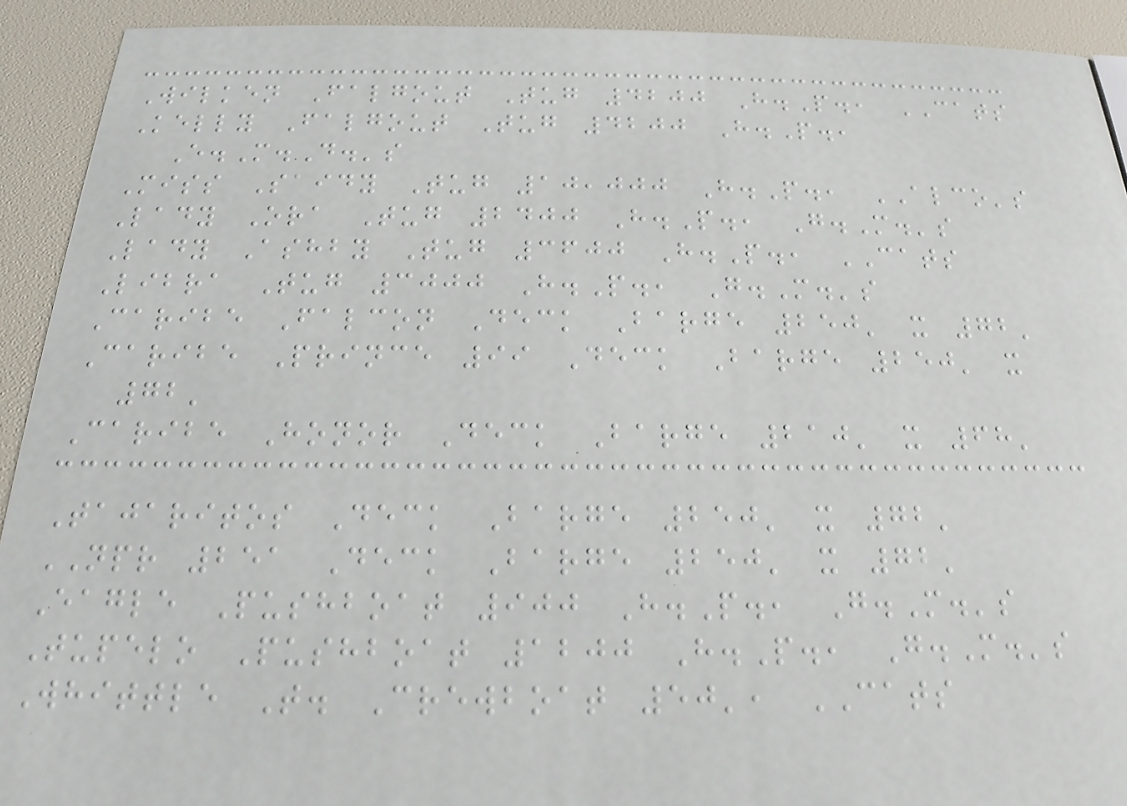Wilken Falgout Tug 4200 H.P., CATS
Kelly Falgout Tug 4200 H.P.,
E.M.D.'s
Miss Saidy Tug 10,000 H.P., ALCO's
Lady Ora Tug 2400 H.P., G.M.'s
Lady Ashby Tug 3600 H.P., CATS
Libra Tug 3000 H.P., G.M.'s
Caribe Falcon Deck Barge 250' x 72'
Caribe Prince 99 Deck Barge 250' x
72'
Caribe Honor Deck Barge 210' x 68'
Tajaritos Deck Barge 250' x 72'
NPR 251 Deck Barge 250' x 72'
Eagle Pushboat 900 H.P., G.M.'s
Tupelo Pushboat 1200 H.P., G.M.'s
Whittle T. Crewboat 50', CATS
